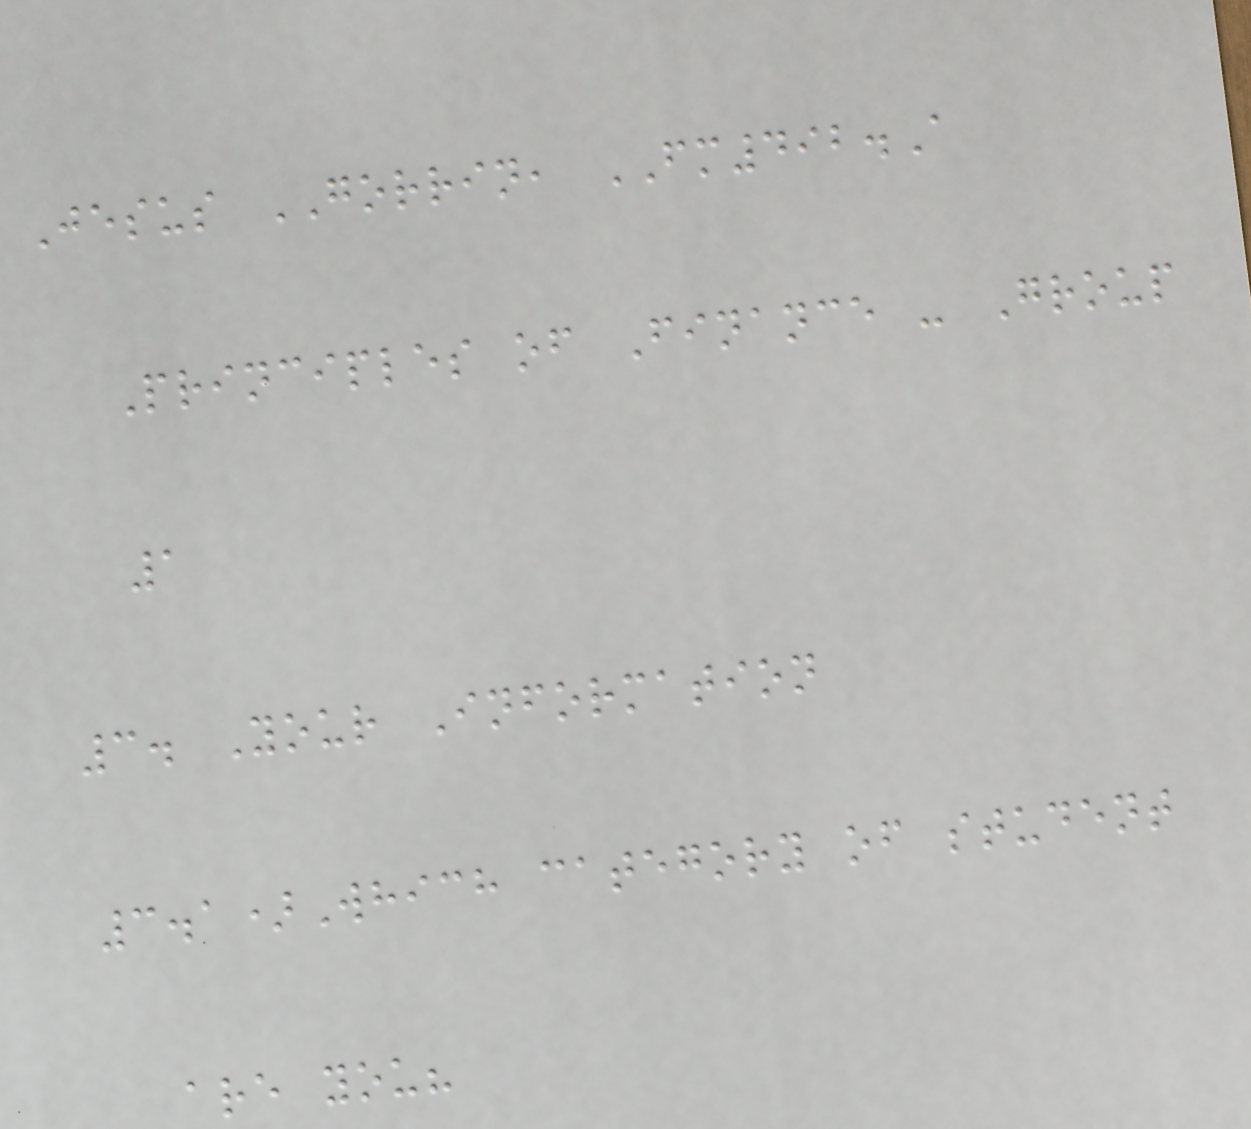Jesus GORRIN, FM492.A
Principles of Finance - Group
1
3. Your Information
3.1)Which category of student
are you?
